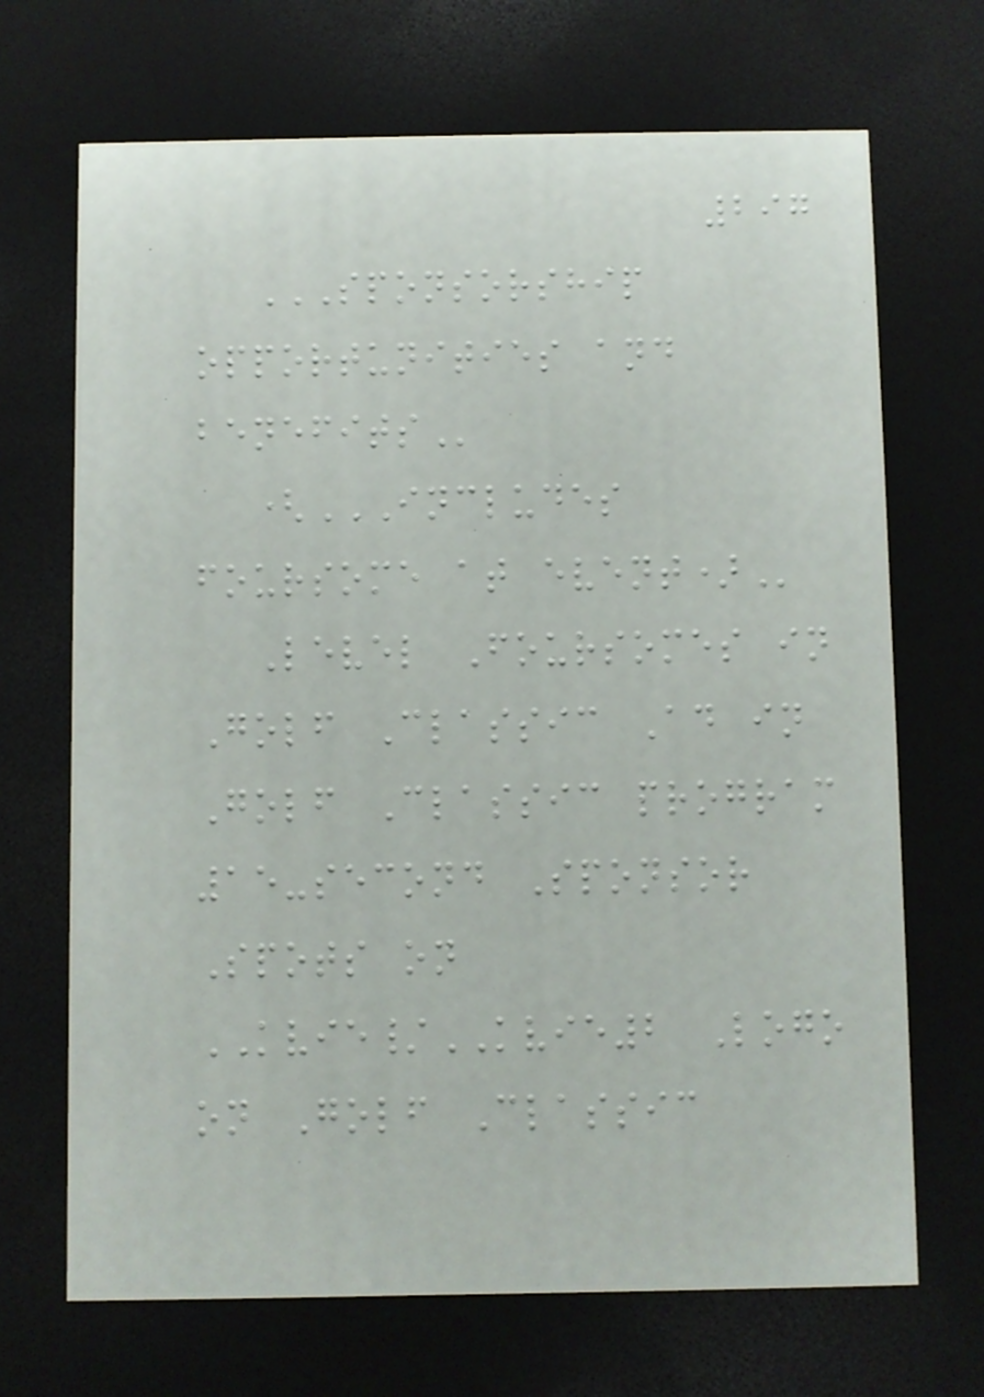297
SPONSORSHIP
OPPORTUNITIES AND
BENEFITS
(INCLUDES
FOURSOME AT EVENT)
Level Foursomes in
Golf Classic Ad in
Golf Classic program
15-second Sponsor
Spots on
KVIE/KVIE2 Logo
on Golf Classic
